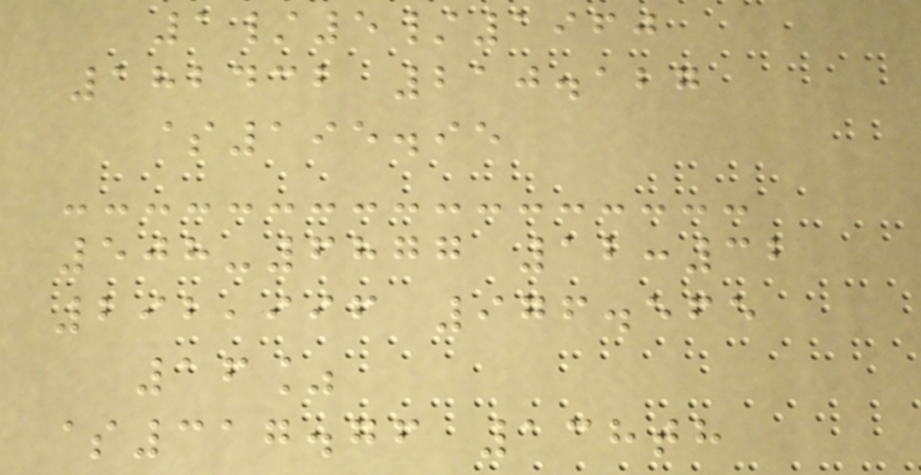1/5/1960
182432 210.127
$195.95
508-6877 12:32
292,996 976.565
16%
$317.76 138th
